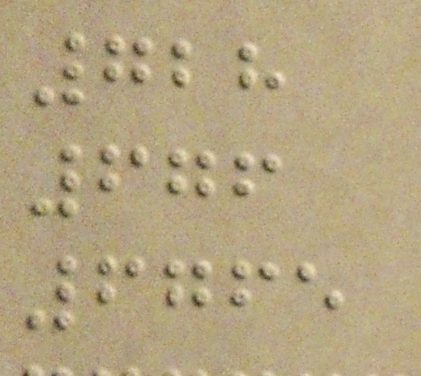728
676
6765
